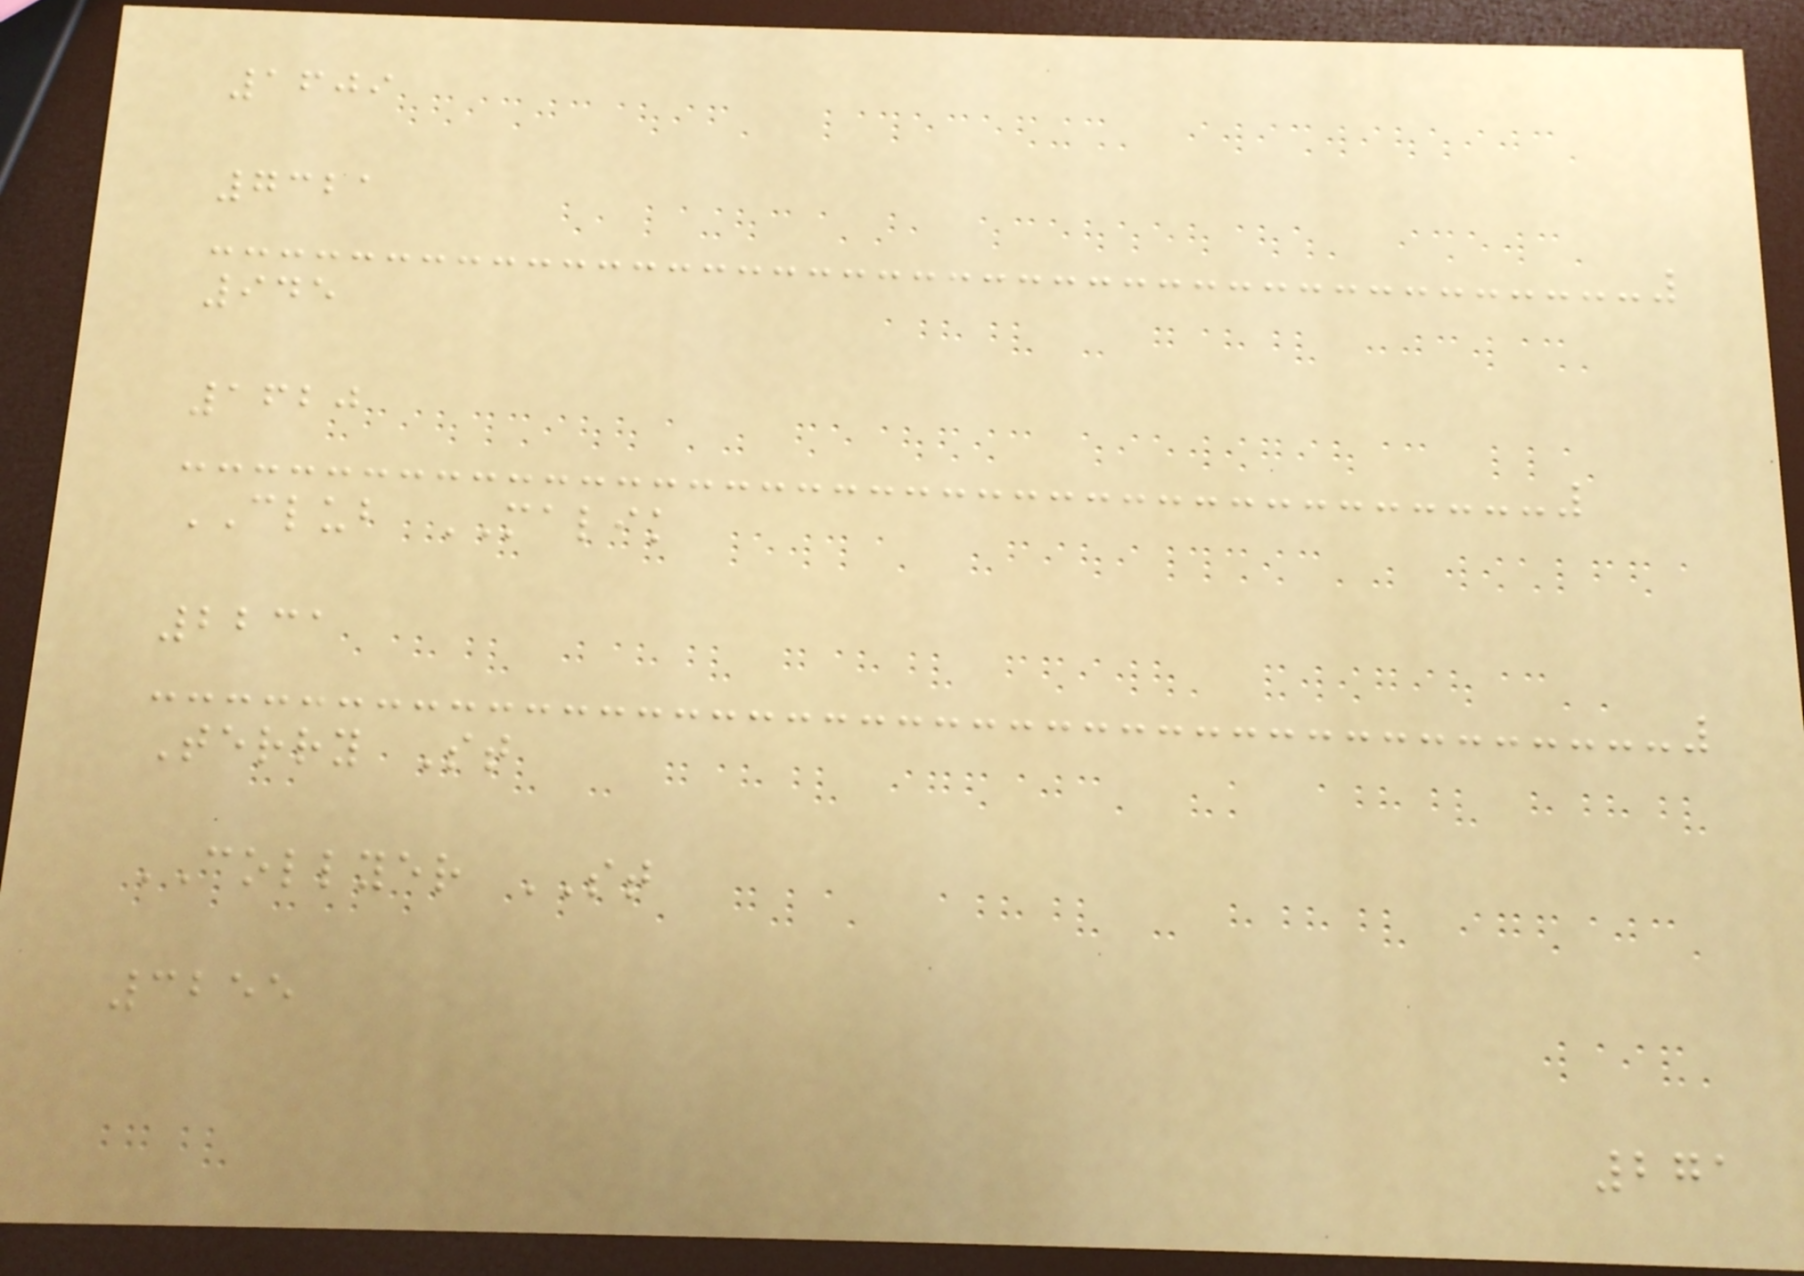1609
7321
945
1620
CLUB MALIK
2231
Terry St
COLLYER ST
3255
271
